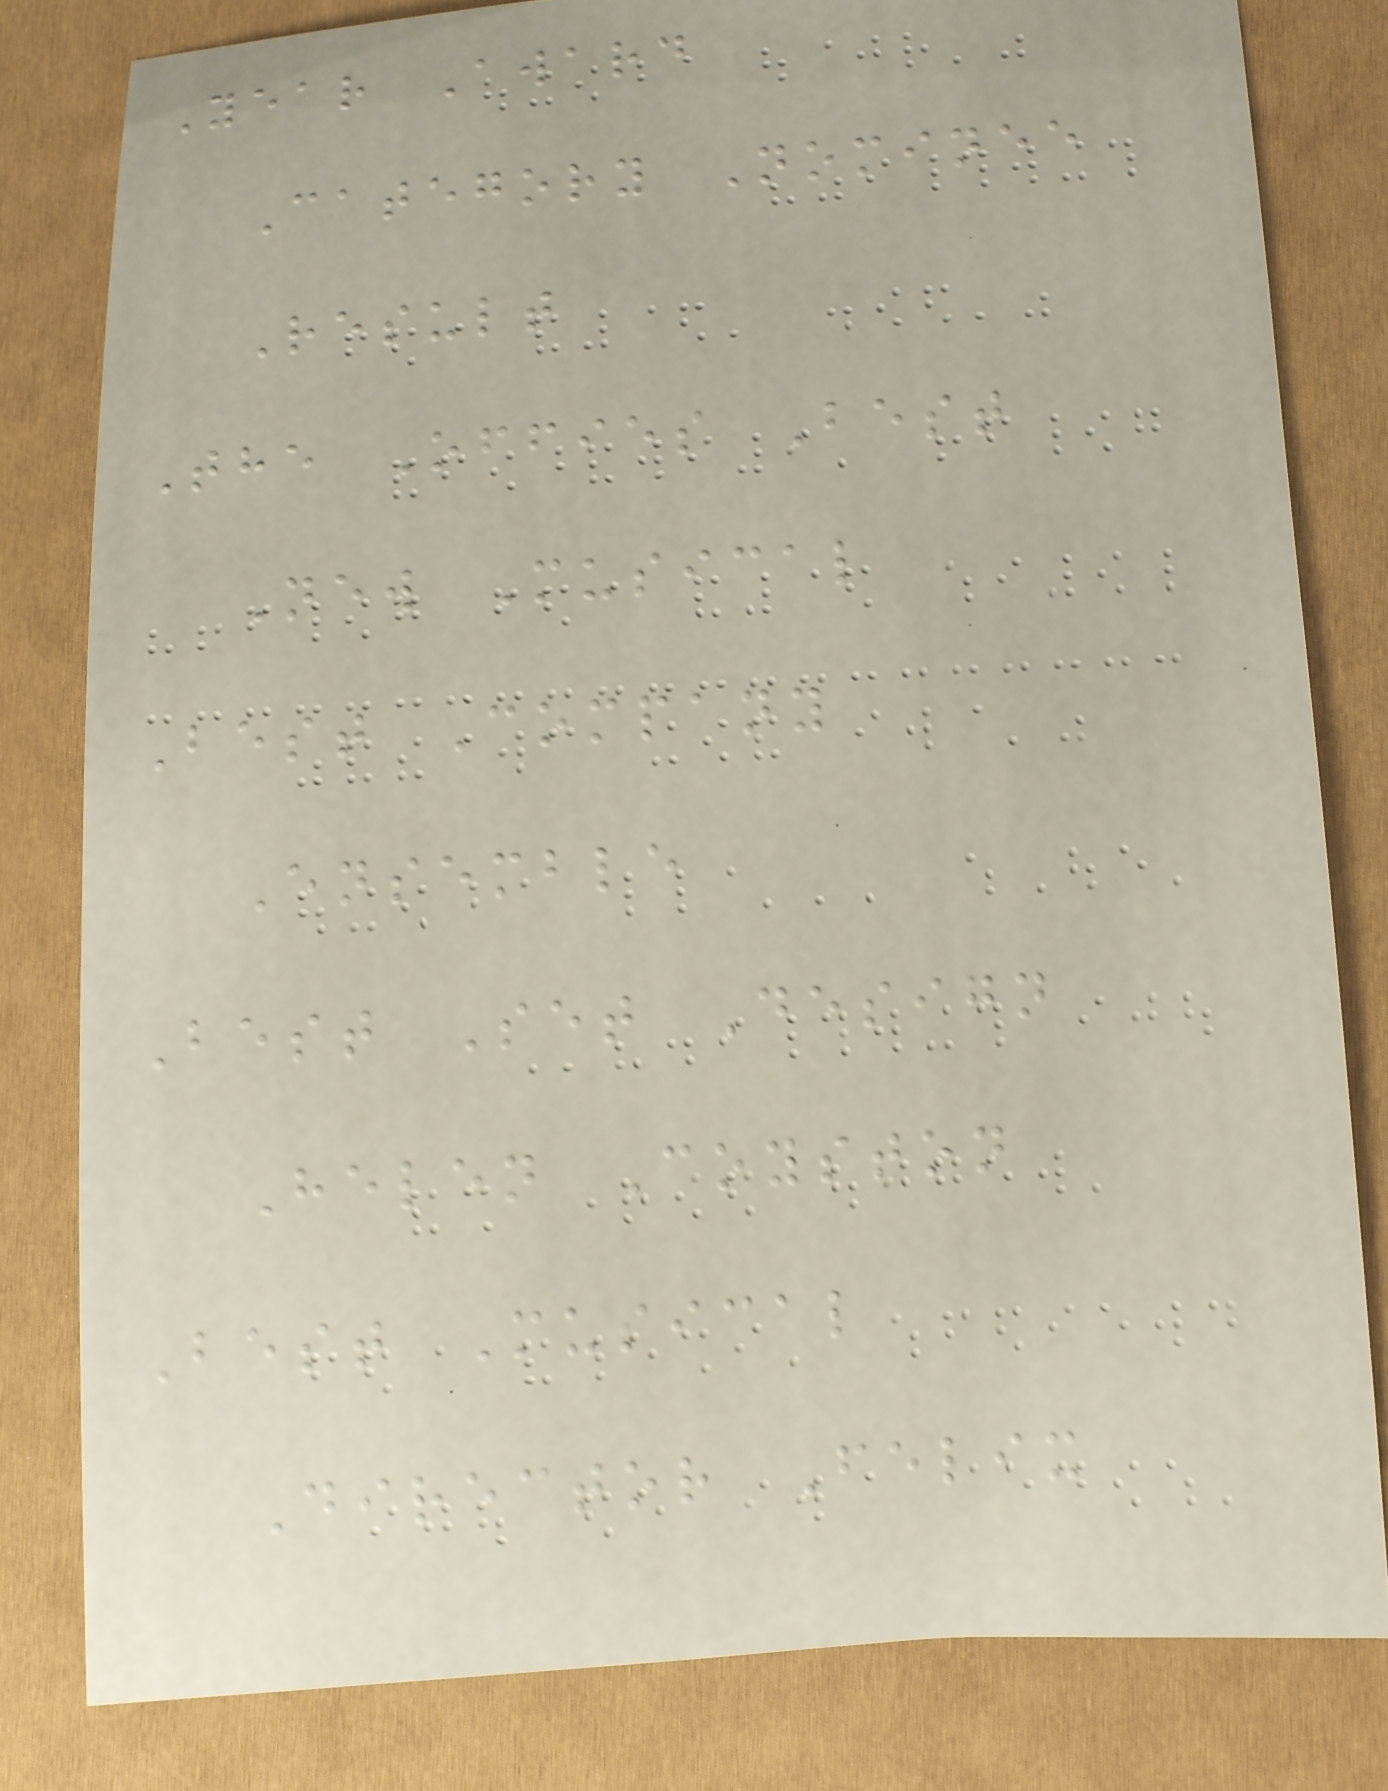Year Award
Category Nominee
Result
The Offies Best
New Musical
Best Company
Ensemble
Best Set Design
Helen Coyston
Best Musical
Director Felix
